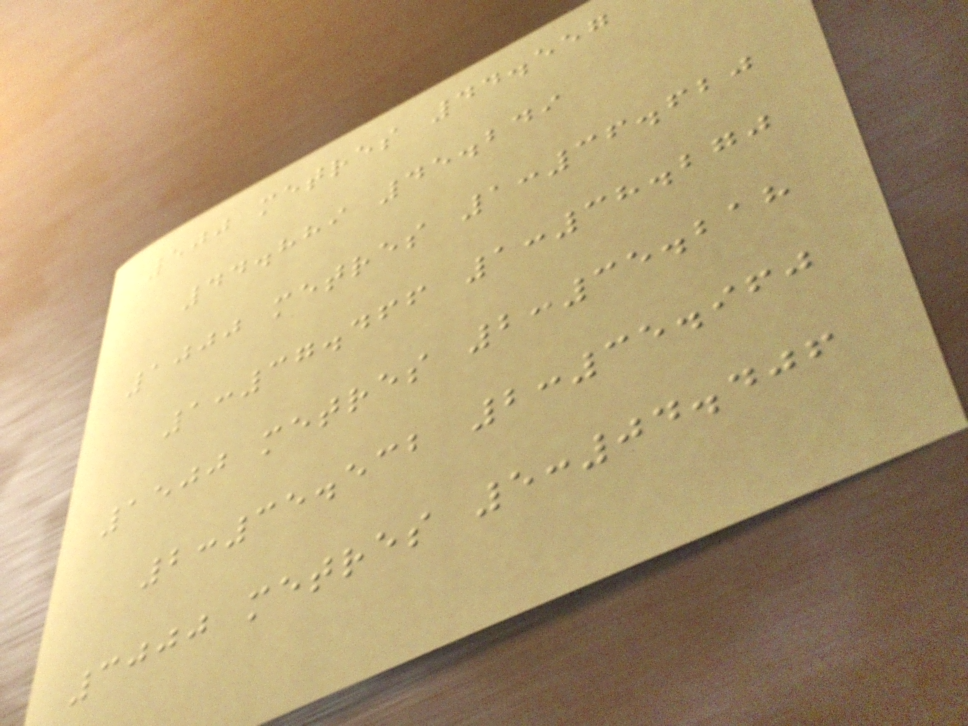500 metres 44.557
44.889 45.249
1000 metres 1:36.620
1:37.466 1:38.270
1500 metres 2:35.218
2:35.532 2:35.960
3000 metres 5:04.406
